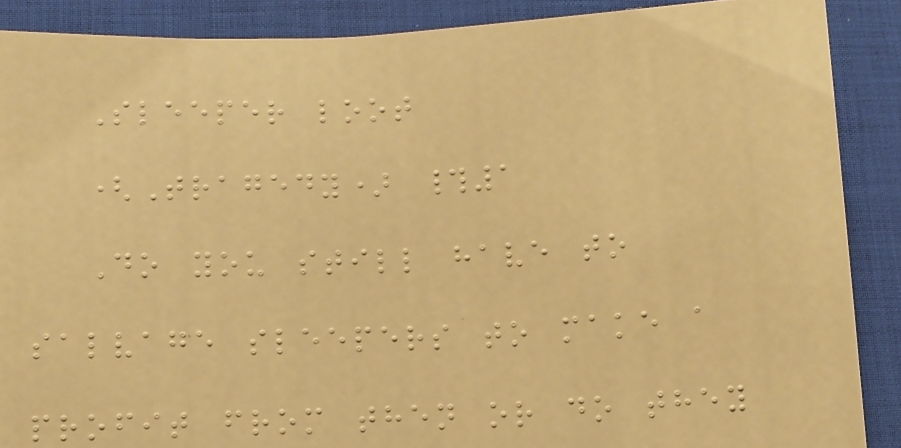Sleeper loot
(Tragedy) #1
Do you still have to
salvage sleepers to make a
profit from then or do they
